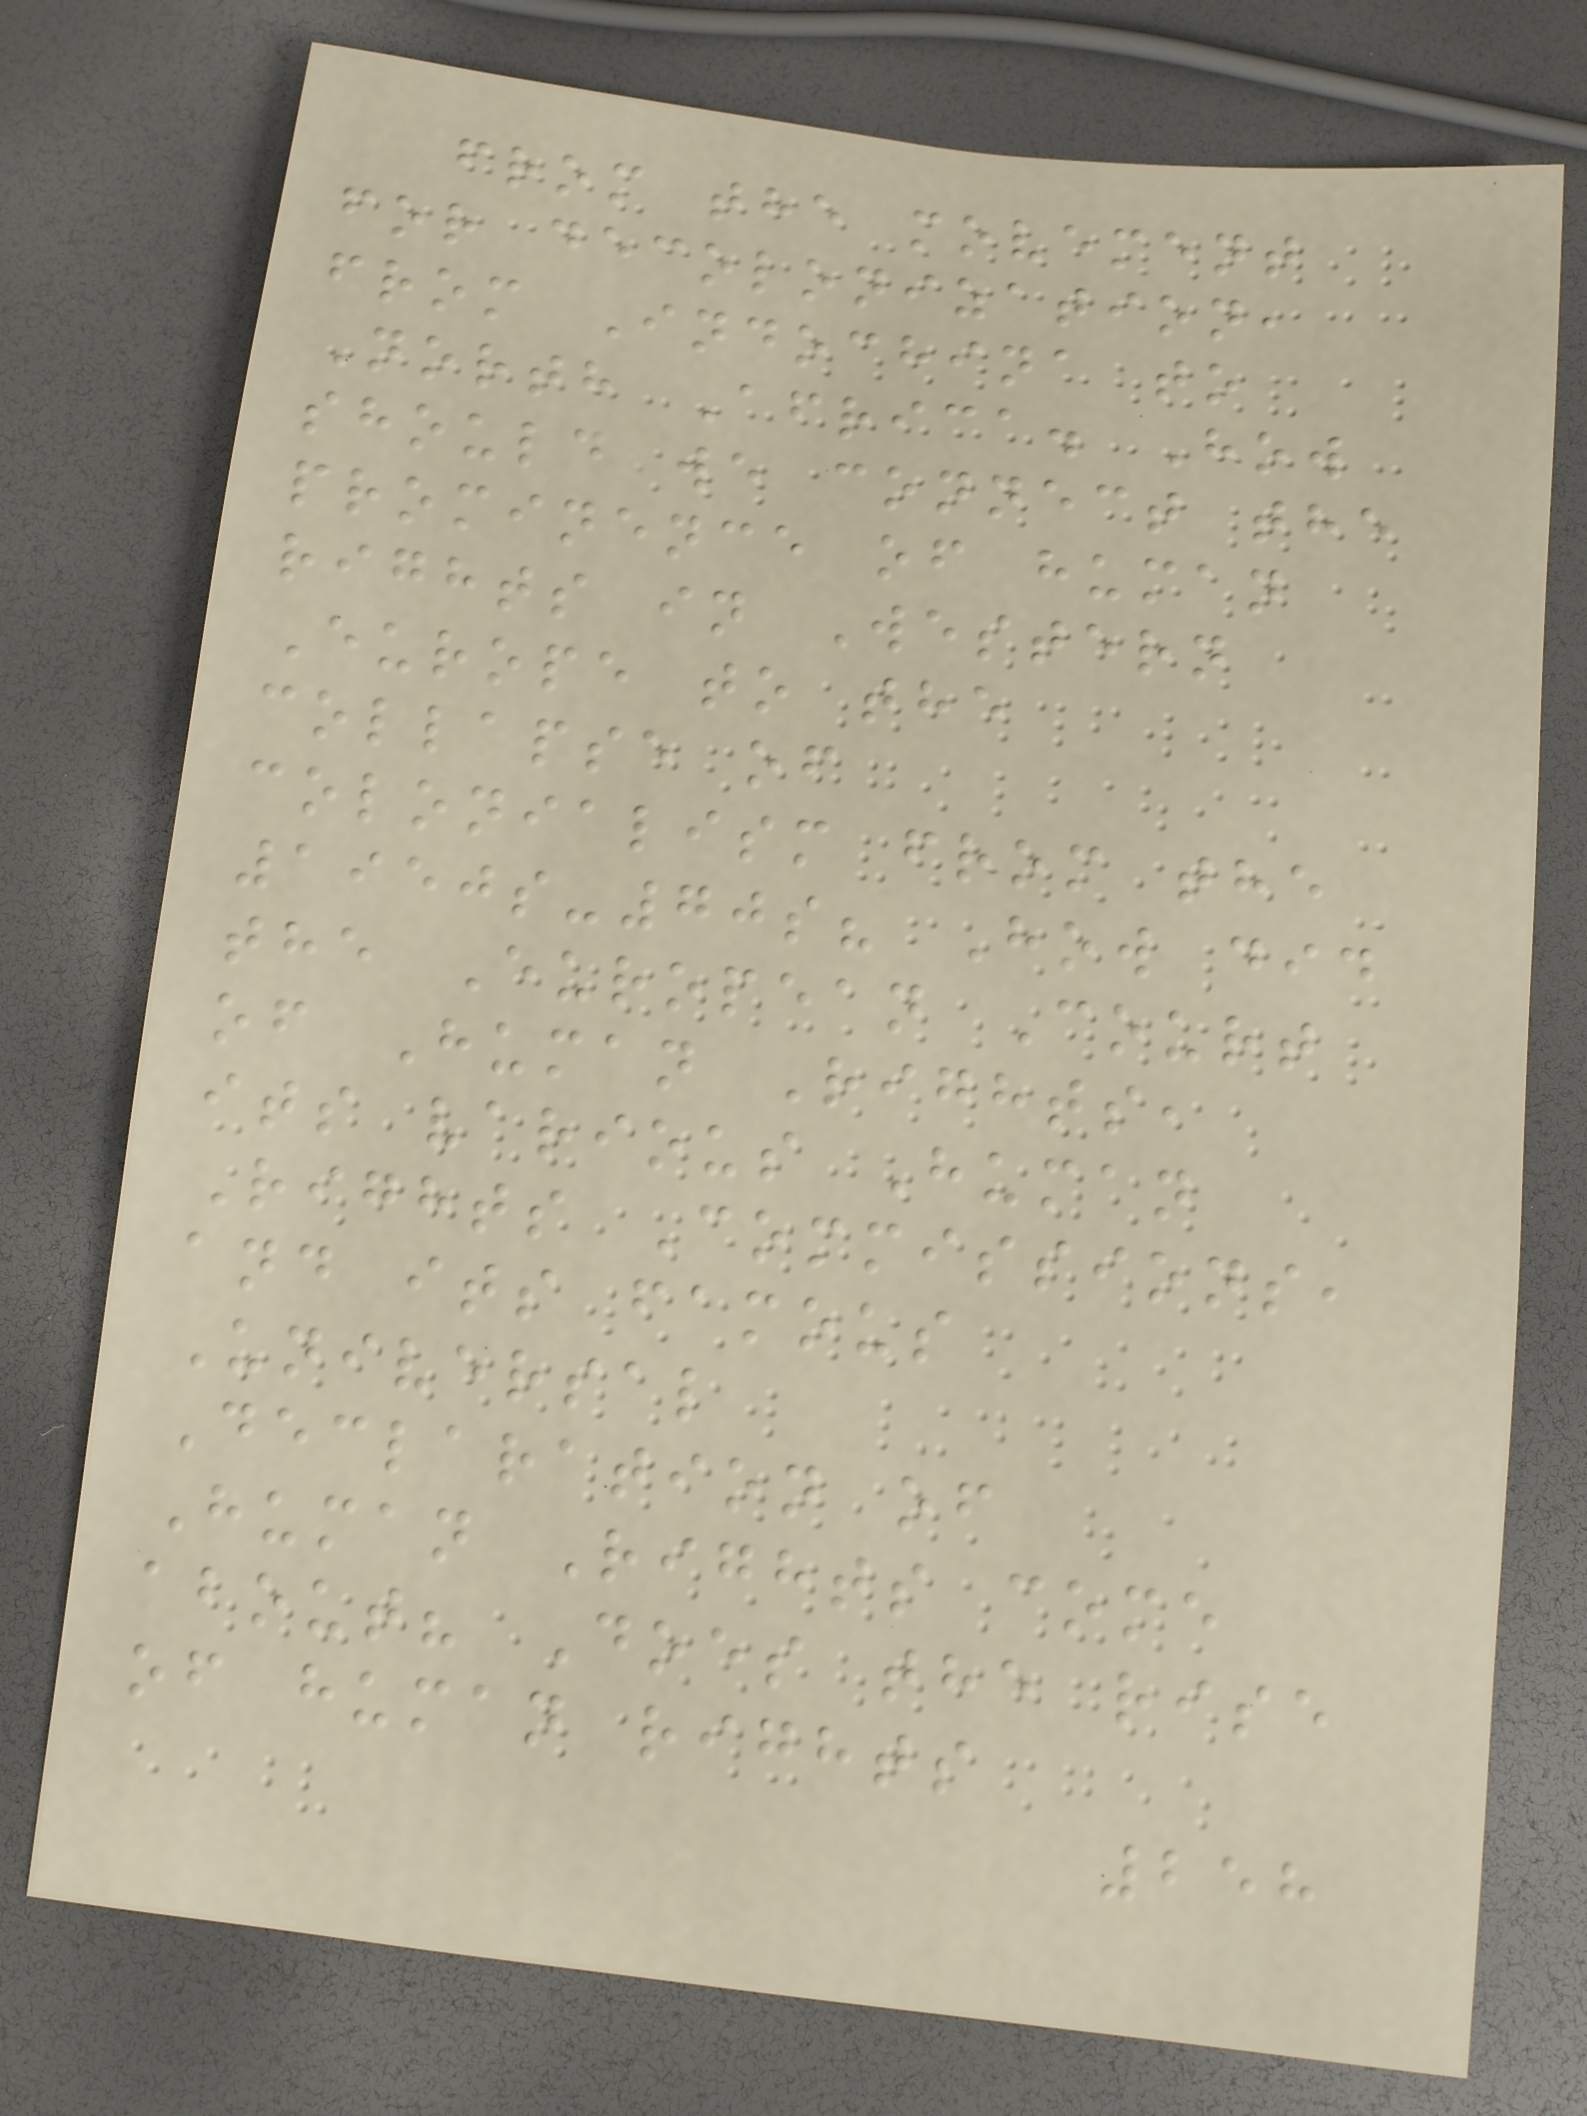from the movement
for decolonization,
from Indochina to
North Africa. How
should we connect the
prominence of human
rights in Western
Europe to the
collapse of
colonialism from the
1950s-70s? How did
the European Court
of Human Rights,
its various Human
Rights Commissions,
and its famous
Universal
Declaration of
Human Rights come
about? Does the rise
of human rights
258
